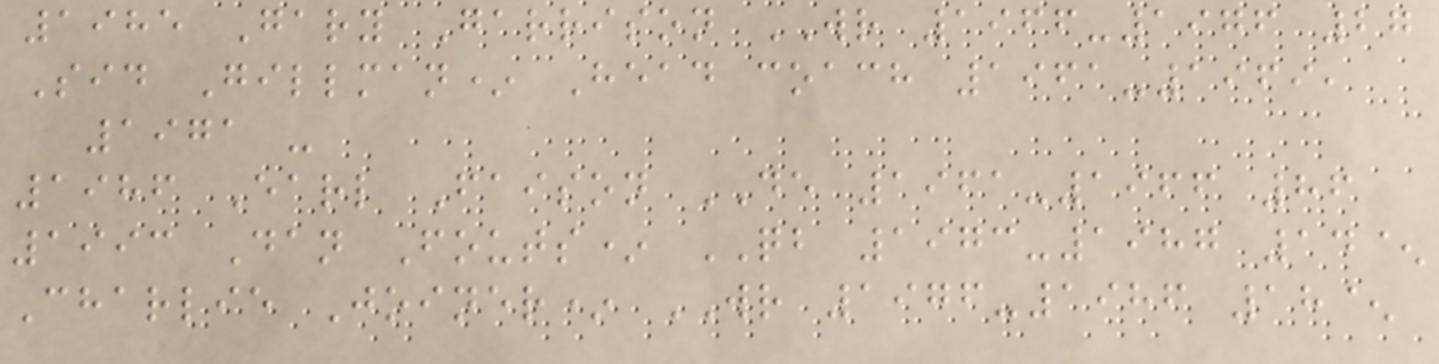1985 Gary Garrison WR 1966-1976 27
Sid Gillman* Head coach 1961-1969,
1971 -
1986 Earl Faison DE 1961-1966 86
1993 Dan Fouts* QB 1973-1987 14^
Charlie Joiner* WR 1976-1986 18^
